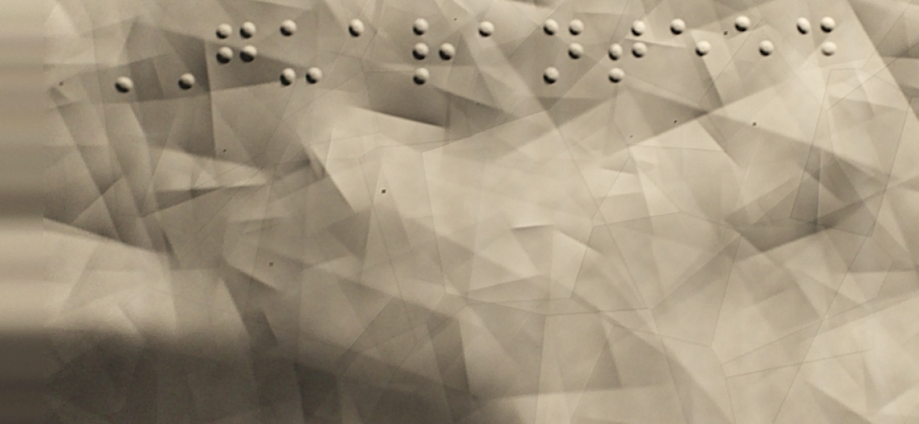GUARANTEED
